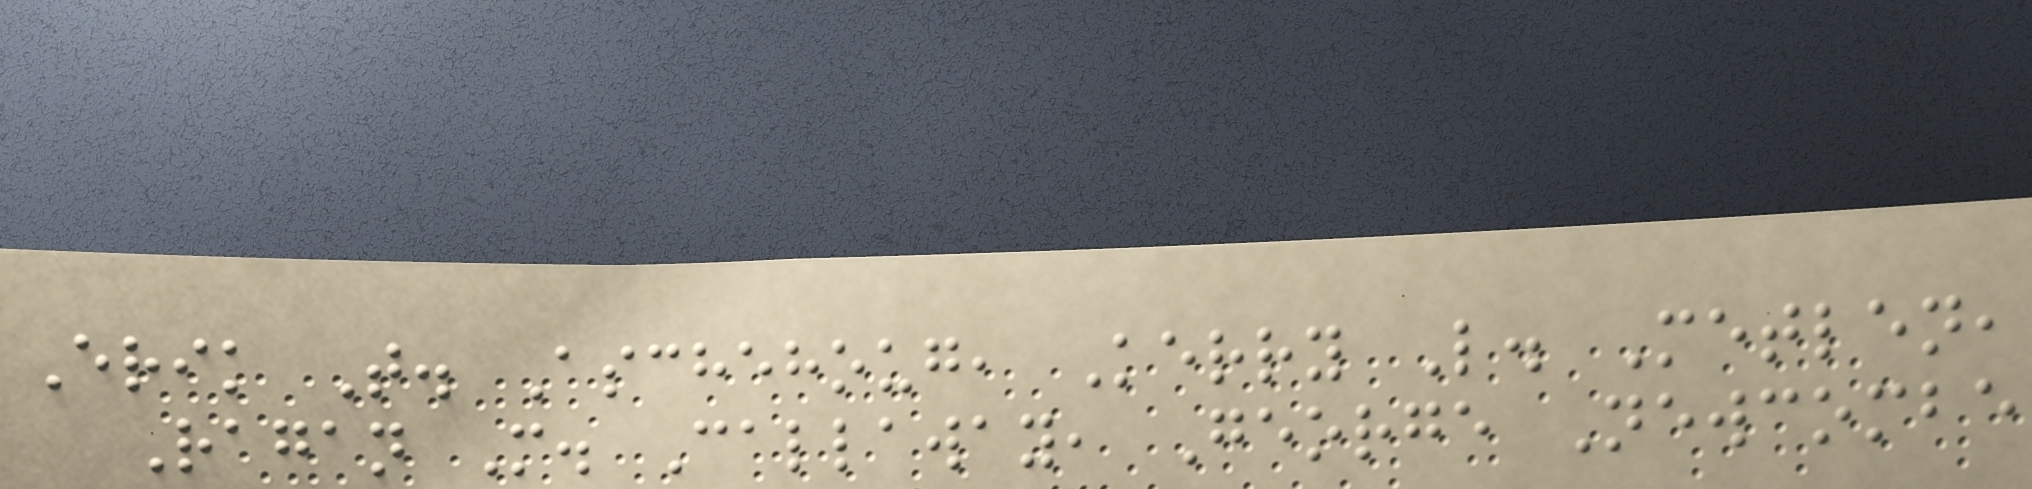Erik T. Aschehoug, Kerry L. Metlen,
Ragan M. Callaway, George Newcombe
